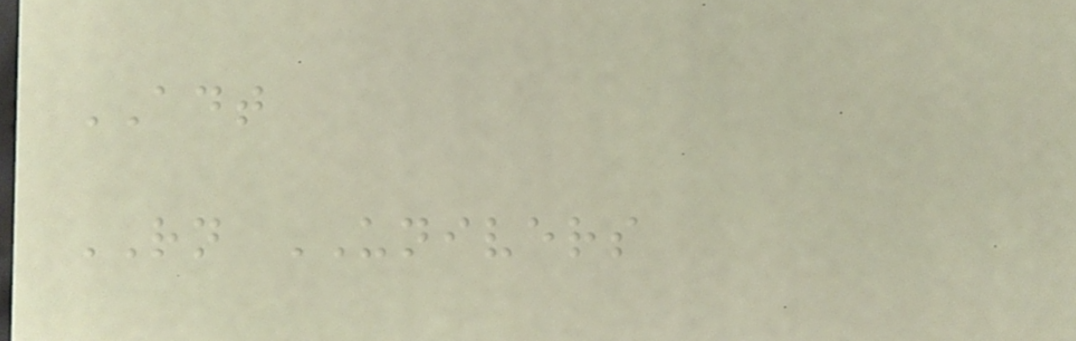ADT
RN UNIVERS
